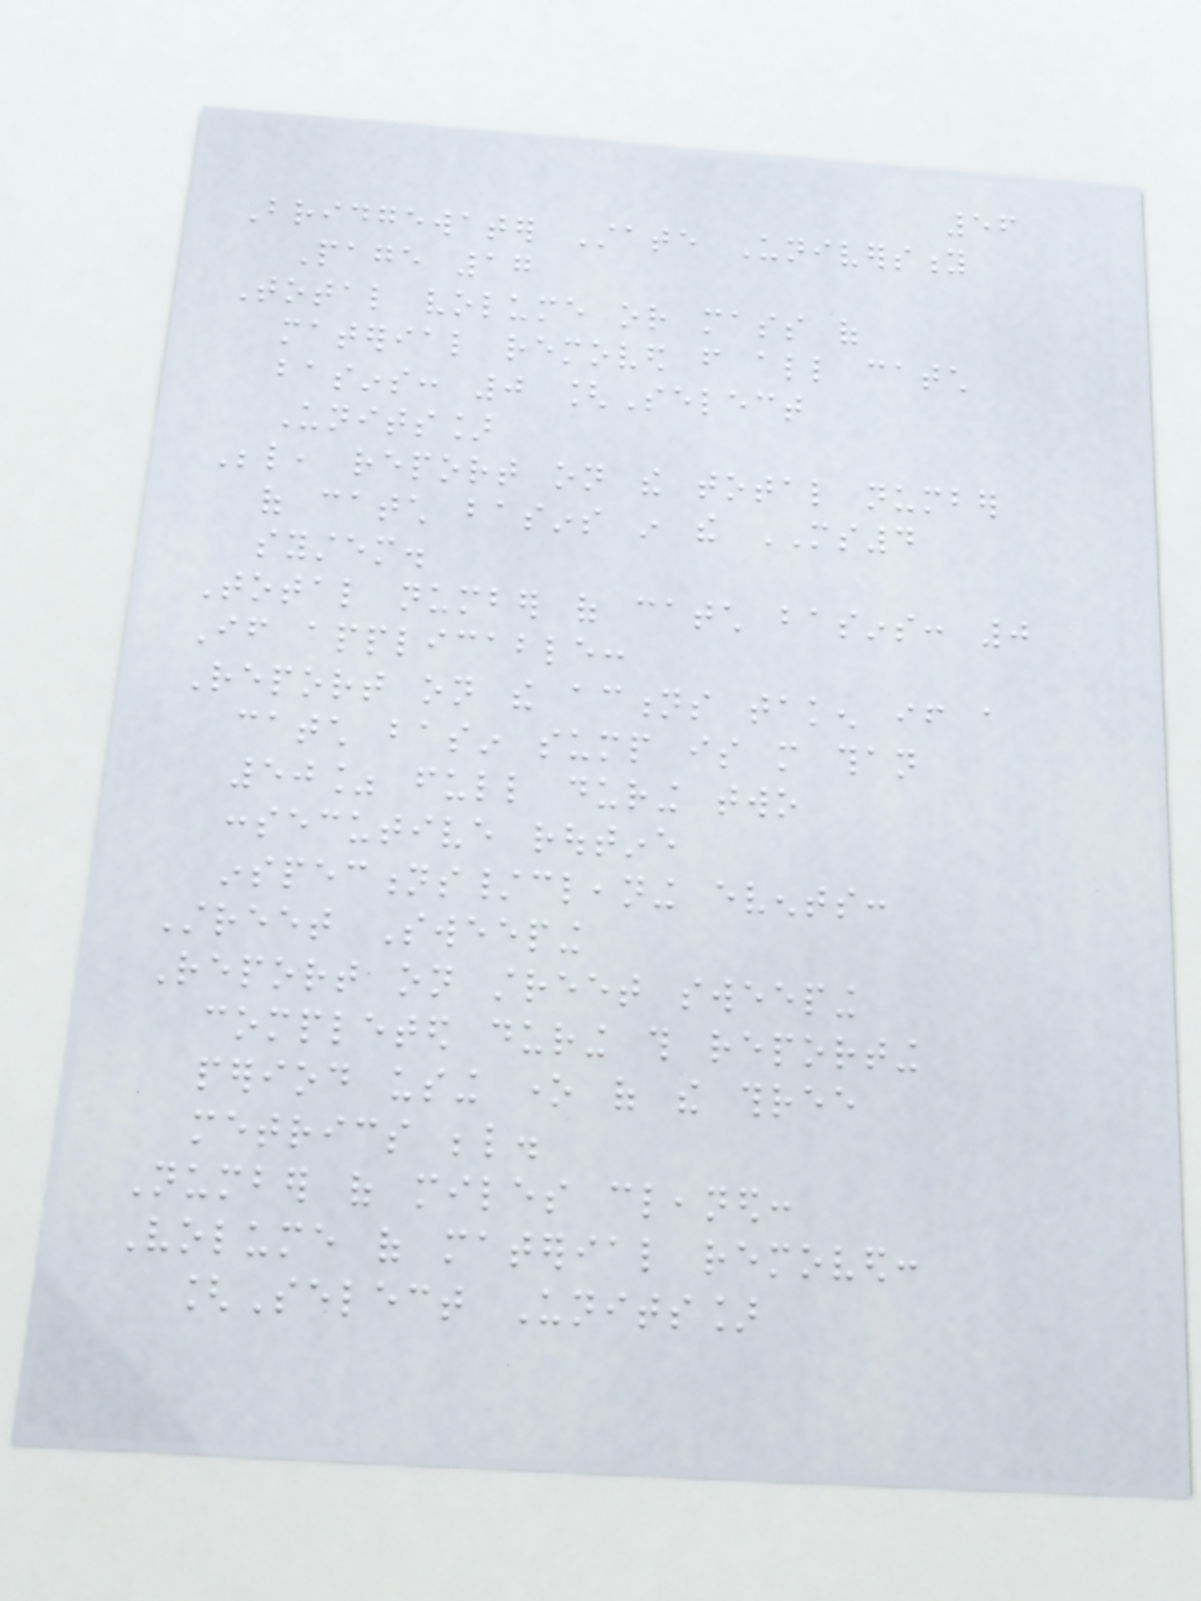56
Bridgewater State University
Page 17
Total volume or mass of
material removed from all catch
basins: 0 [Select
Units]
Below, report on the total number
of catch basins in the MS4
system.
Total number of catch basins: 0
If applicable:
Report on the actions taken if a
catch basin sump is more than
50% full during two
consecutive routine
inspections/cleaning events:
Street Sweeping
Report on street sweeping
completed during this reporting
period using one of the three
metrics below.
Number of miles cleaned:
Volume of material removed:
[Select Units]
